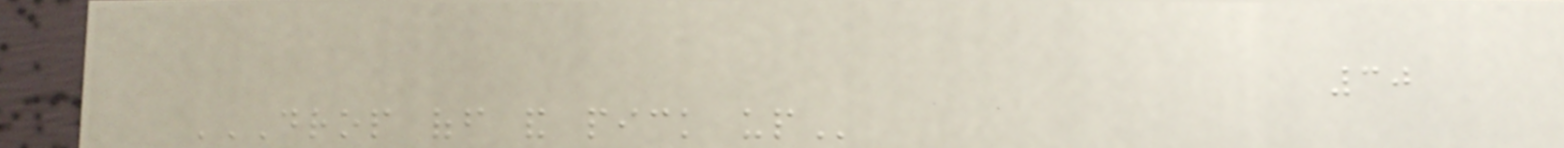30
DROP OFF AND PICK UP
